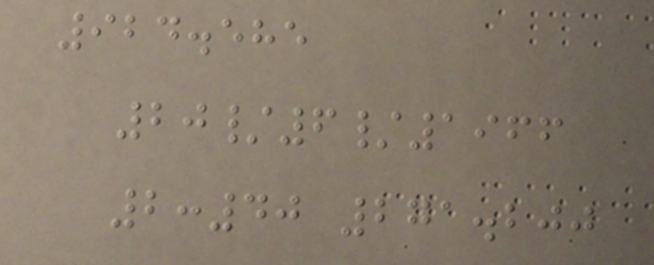924.585
20/6/1966
2:40 271.200
